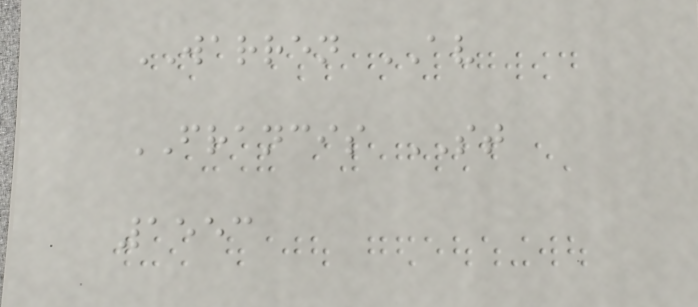WARREN AV
FRANCIS ST
1553
